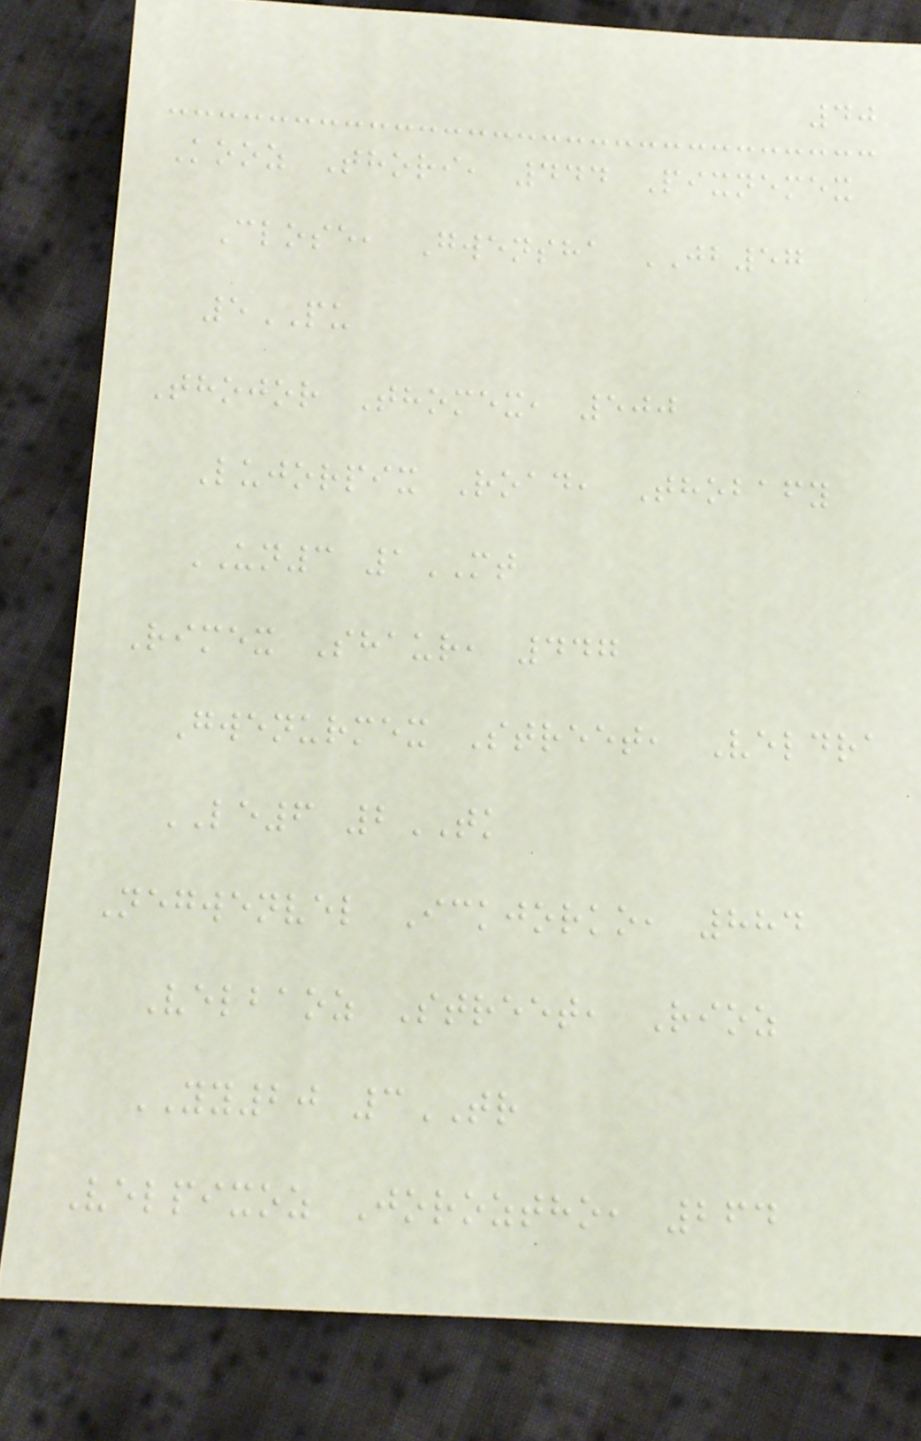40
Kooz Thori, 444 Pixnemex
Close, Gwensha JB57
5PU
Thojor Thomex, 500
Lujorpix Road, Thobafy
UN3 1MT
Rimex Shaur, 447
Gwenurmex Street, Veldra
LE6 2TK
Negwenvel Ickjorko, 884
Velbaoz Street, Rioz
YY20 3TR
Velpixoz Joroztho, 264
